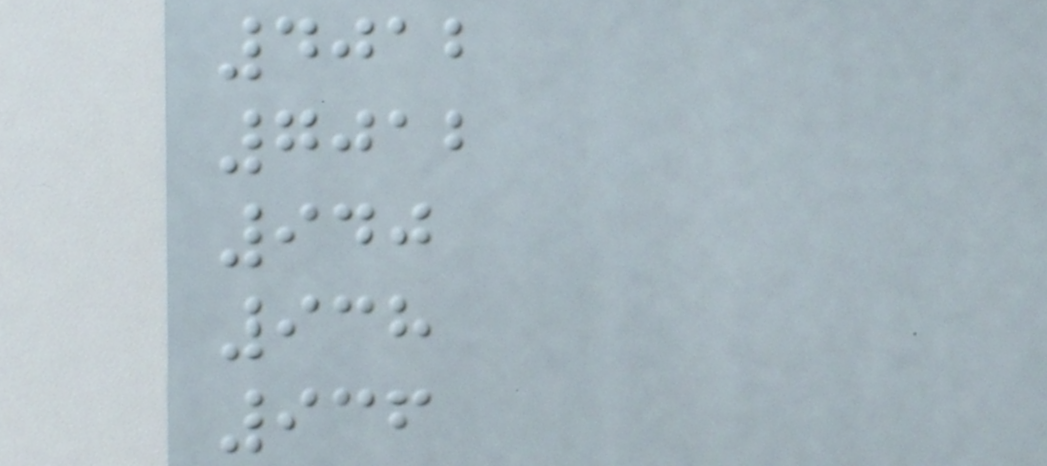4012
7012
940
938
936
